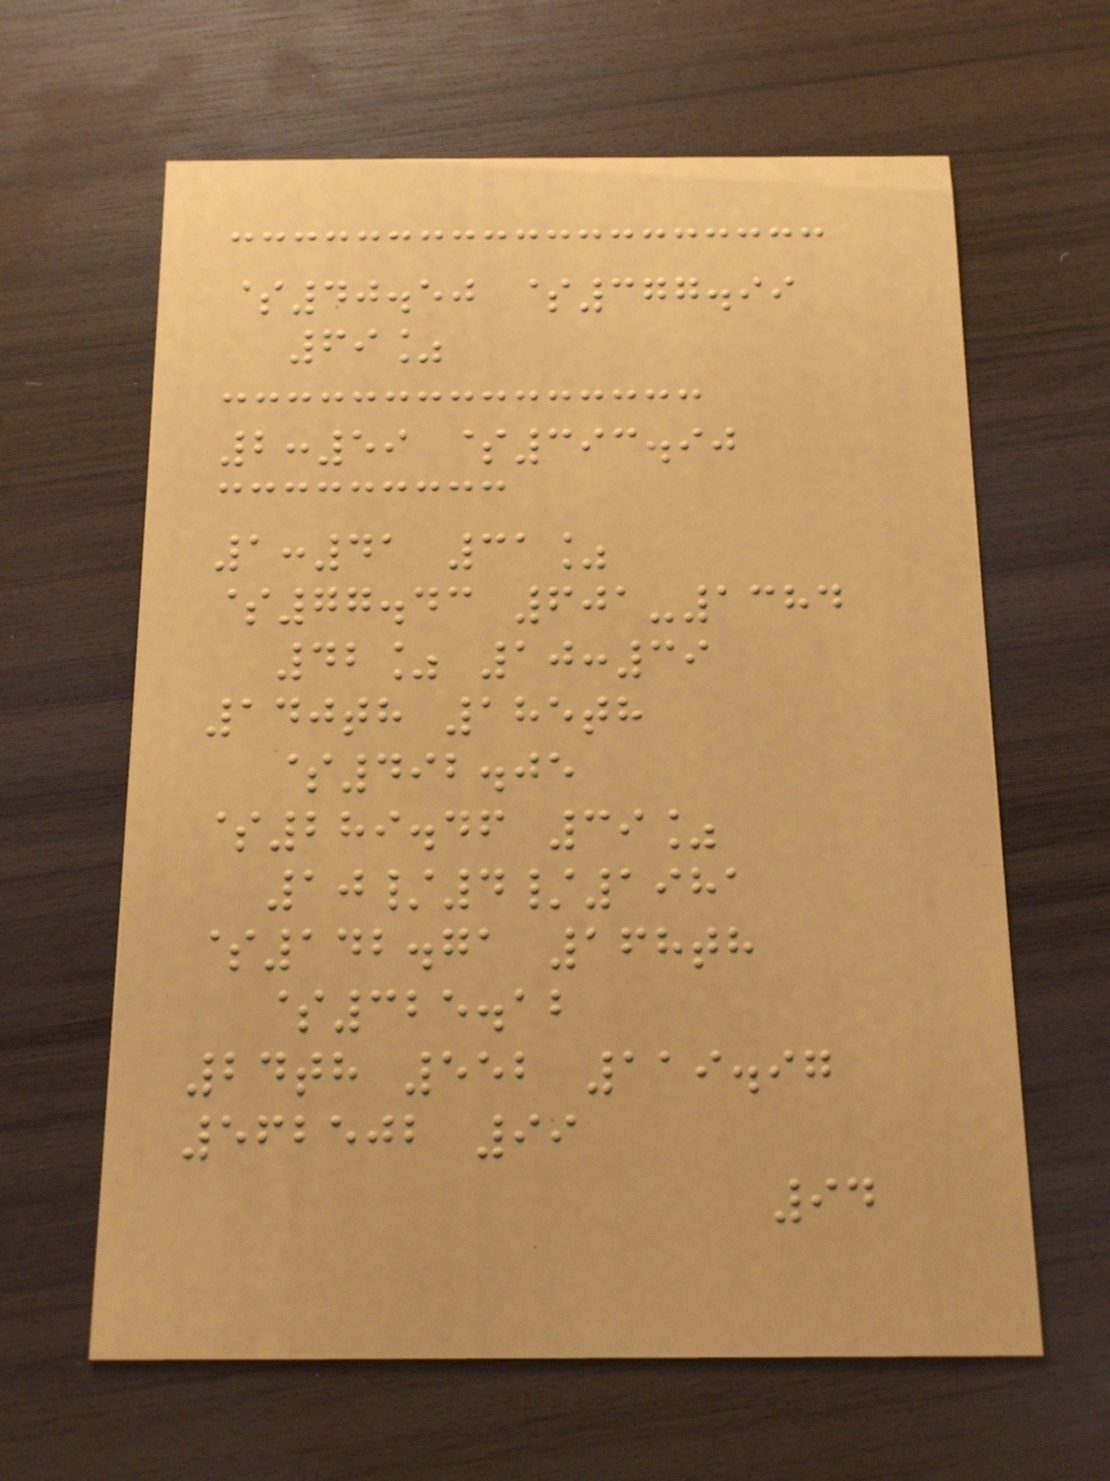$40.50 $377.99
69%
2:59 $393.90
1:41 31%
$77.43 601-1384
42% 10:39
140th 185th
$492.05
$289.46 39%
10/4/1981
$142.71 168th
$325.12
24th 552 119.97
562502 99
94
